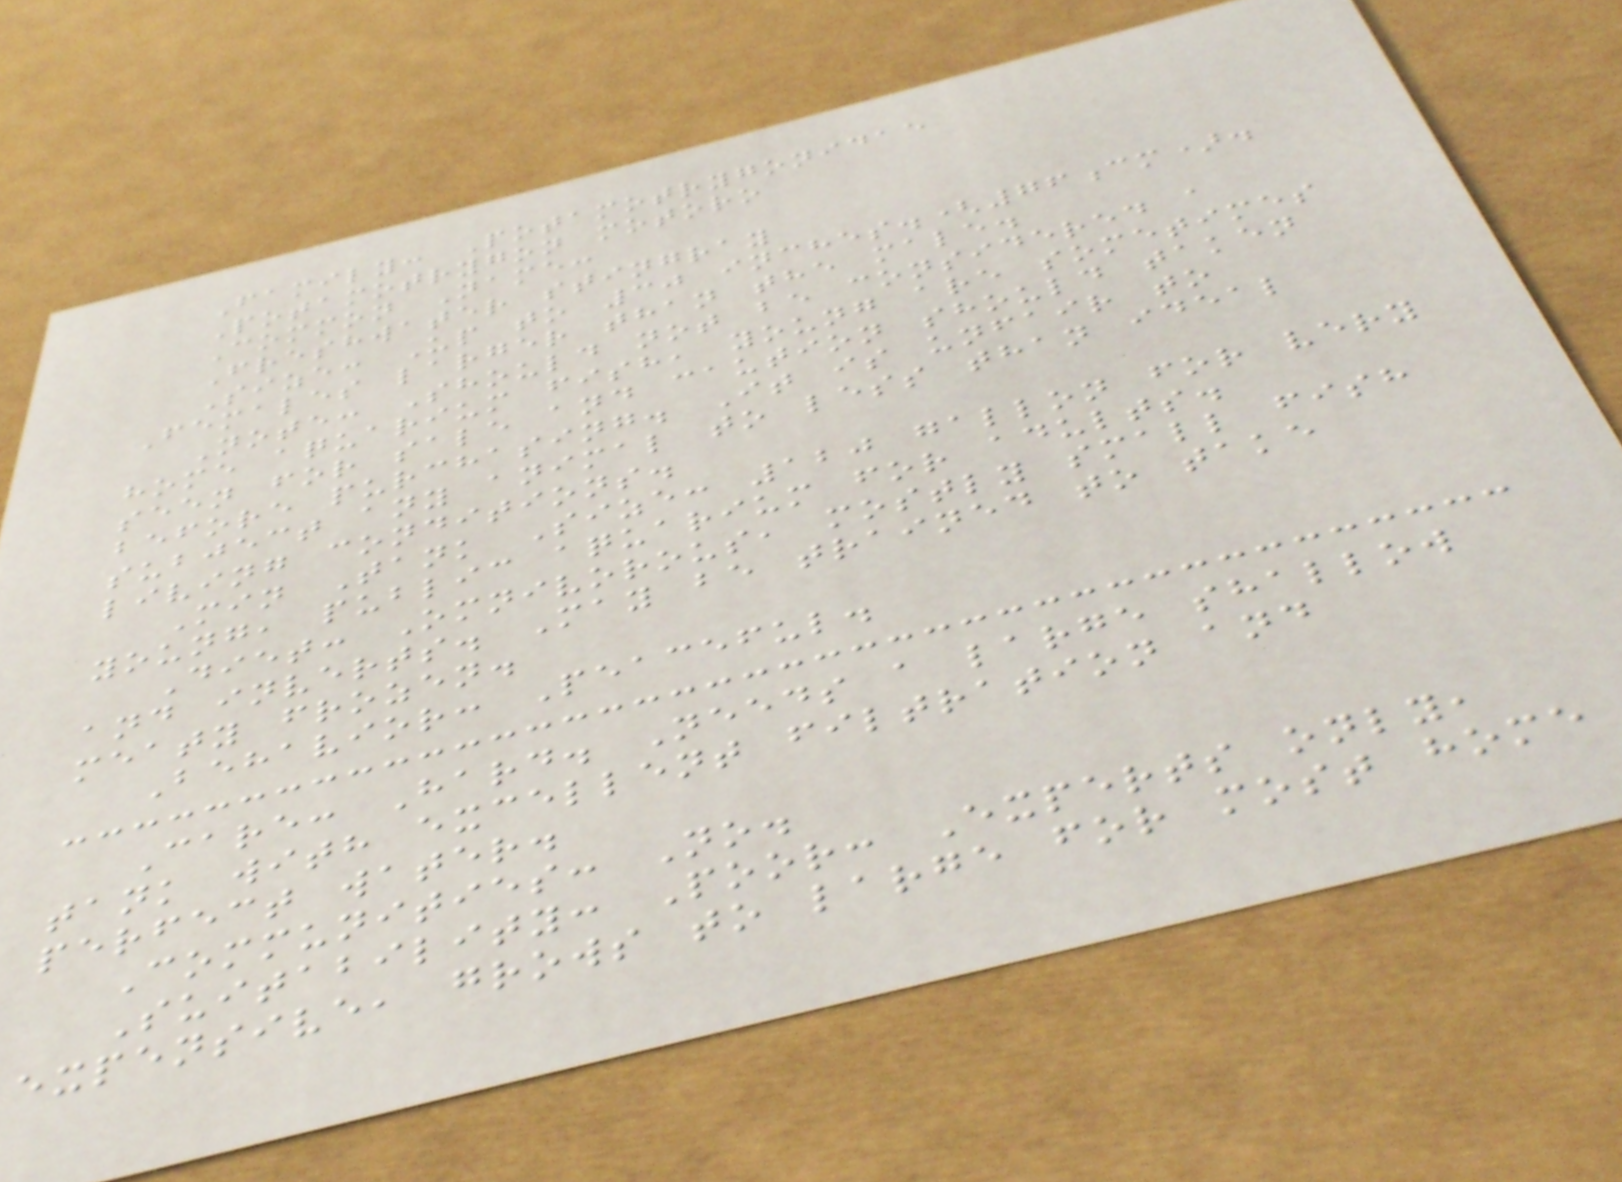Family: Potamotrygonidae
Potamotrygon motoro
Common Name:
Freshwater stingray
Size: Up to 30 inches.(76cm).
Females larger than the male.
Note: Should not be considered a
home aquarium fish, young are sometimes
seen for sale and caution should taken
before purchasing. It is unfair to
subject any animal to less than ideal
living conditions.
Min Tank Size: 120 gallon for very
young, public aquarium for adults.
Diet: Omnivorous, mostly small fish
and inverts. May be trained to take
meaty frozen.
Behavior: Peaceful.
Care: Hard. Needs a large shallow
tank with excellent filtration and
perfect water.
Communities: No.
Suitability: Poor: Experts only,
expensive, grows to large for most home
